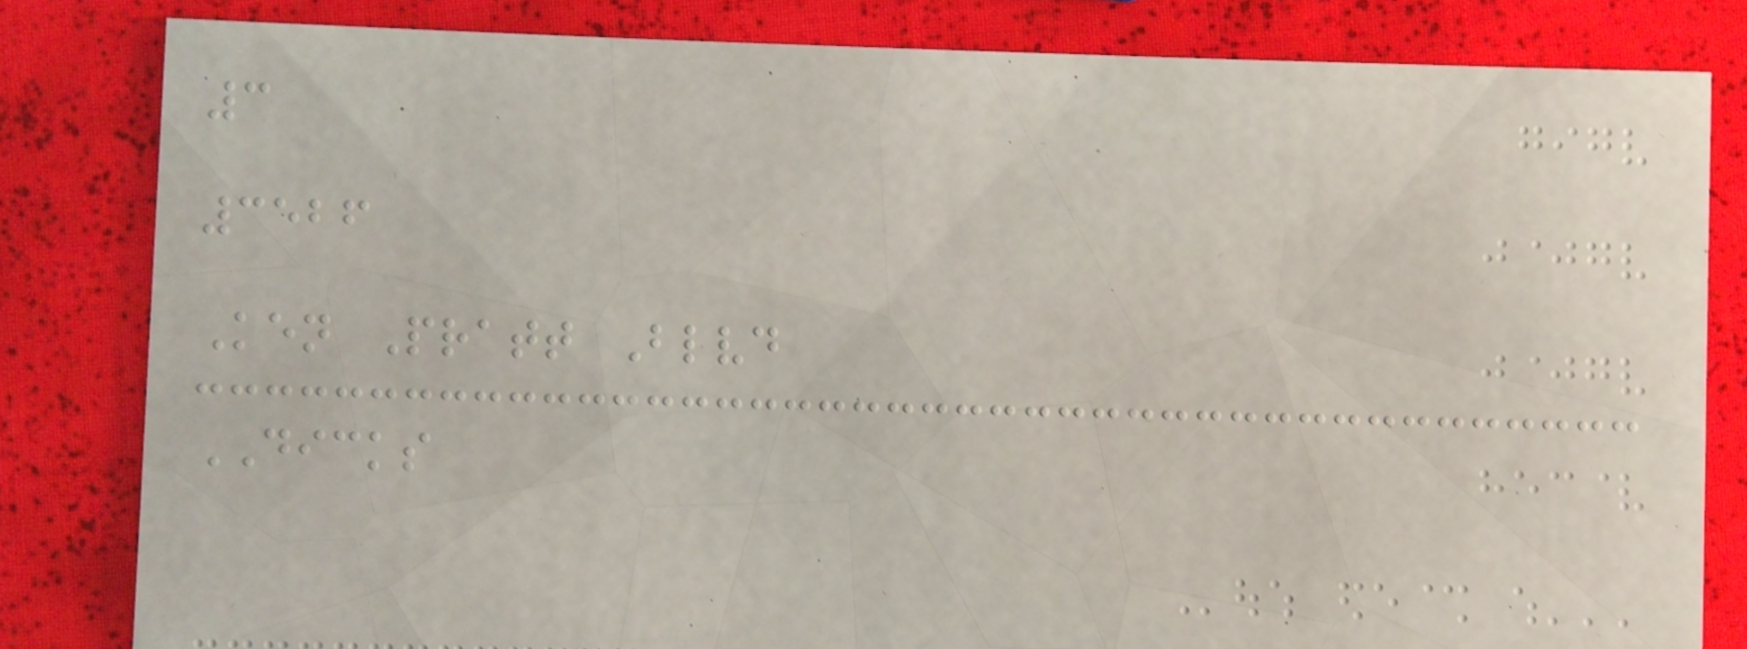3
3526
Ken Pratt Blvd
DICKS
